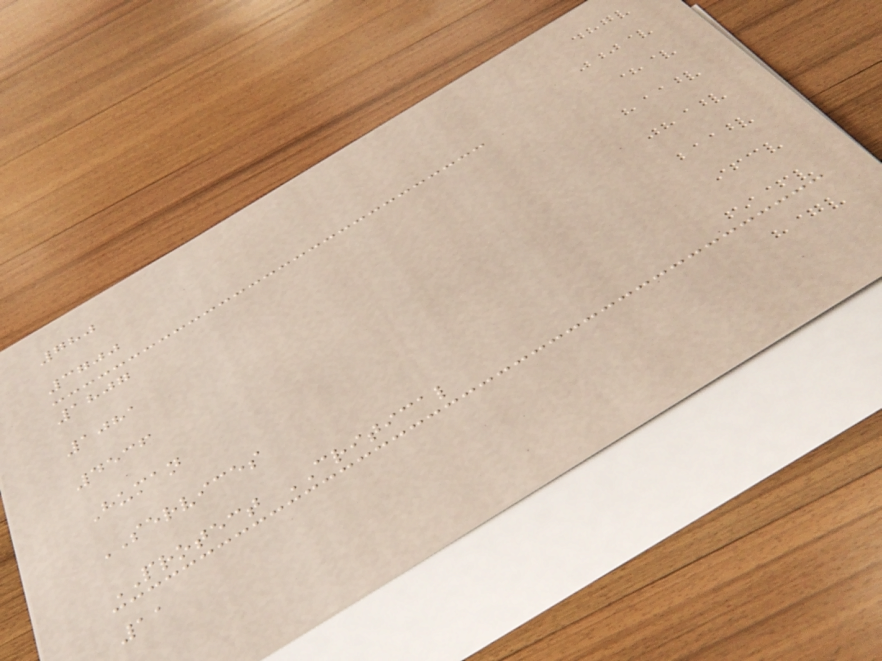780
3700
1807
1081
4536
Human
SERVICES
PROTECT CRITICAL
11
